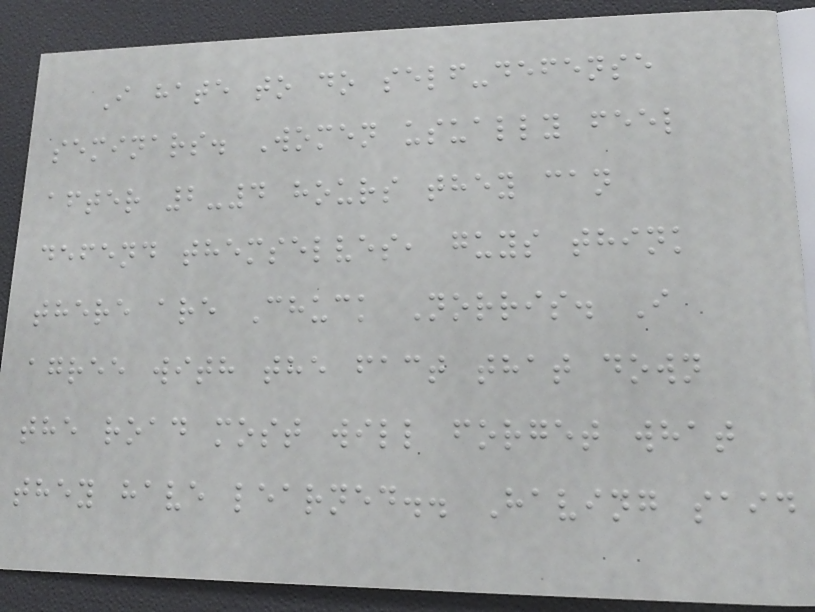I hate to do self-defense
seminars. Women usually feel
after 2-4 hours they can
defend themselves, guys think
there are Chuck Norris. I
agree with the fact that down
the road most will forget what
they have learned.. Having said
